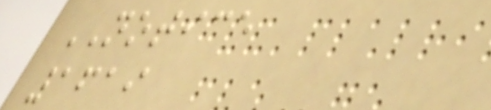NOTICE
1619
